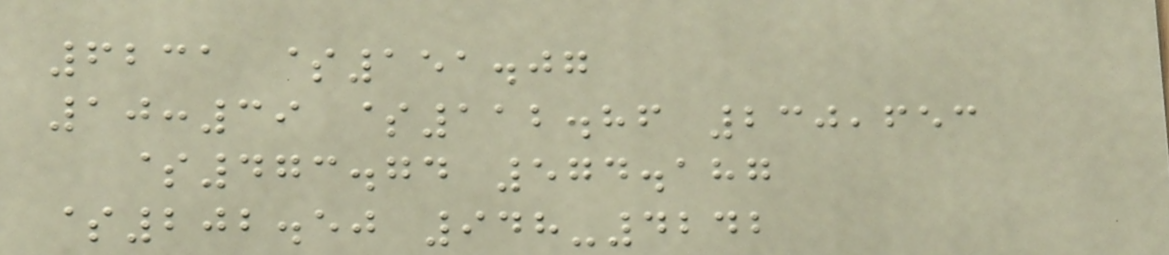6231 $151.07
10:39 $112.86 230,653
$473.74 574.187
$202.50 948-4242
